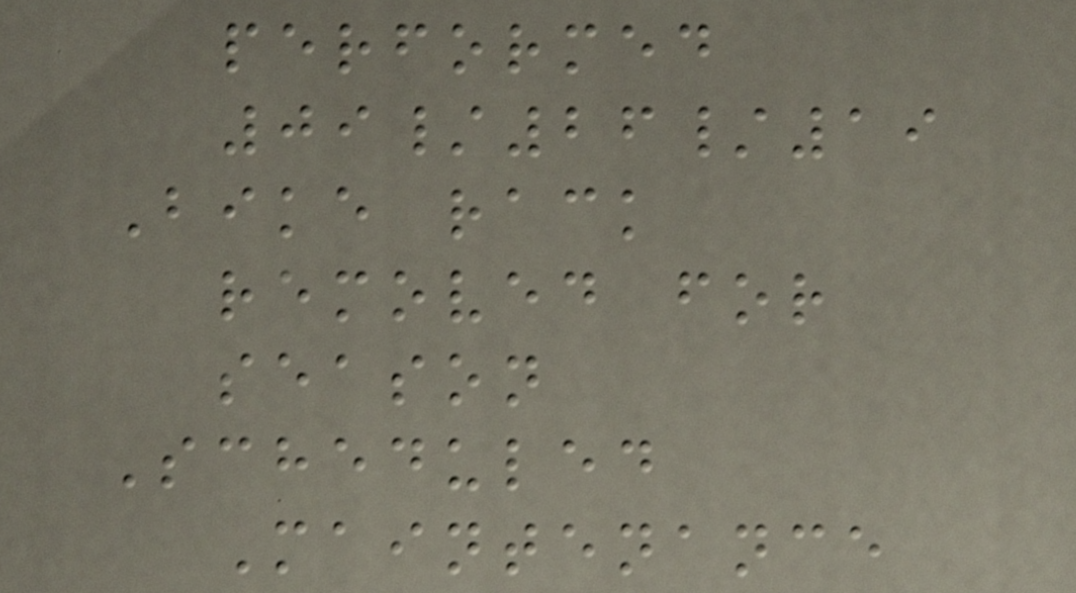performed
09/26/19
Bike rack
removed for
season
Scheduled
Maintenance
